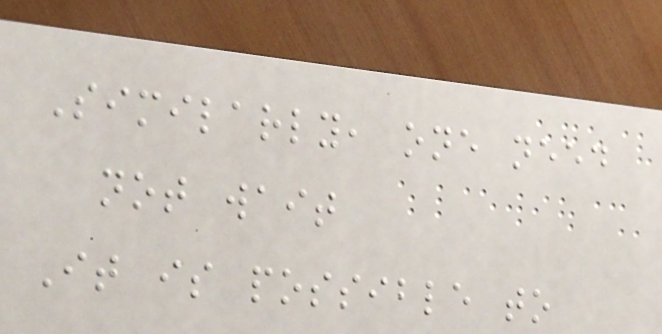Similarly, one need
not wait
It is possible to
